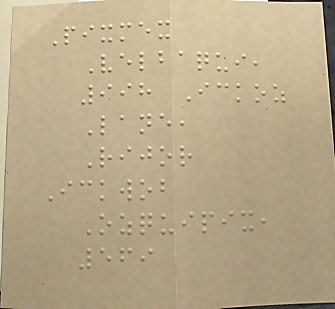Pixmex
Velbaqui,
998 Ickoz
Lane,
Rijor
Ickwob
Ozquipix,
569
